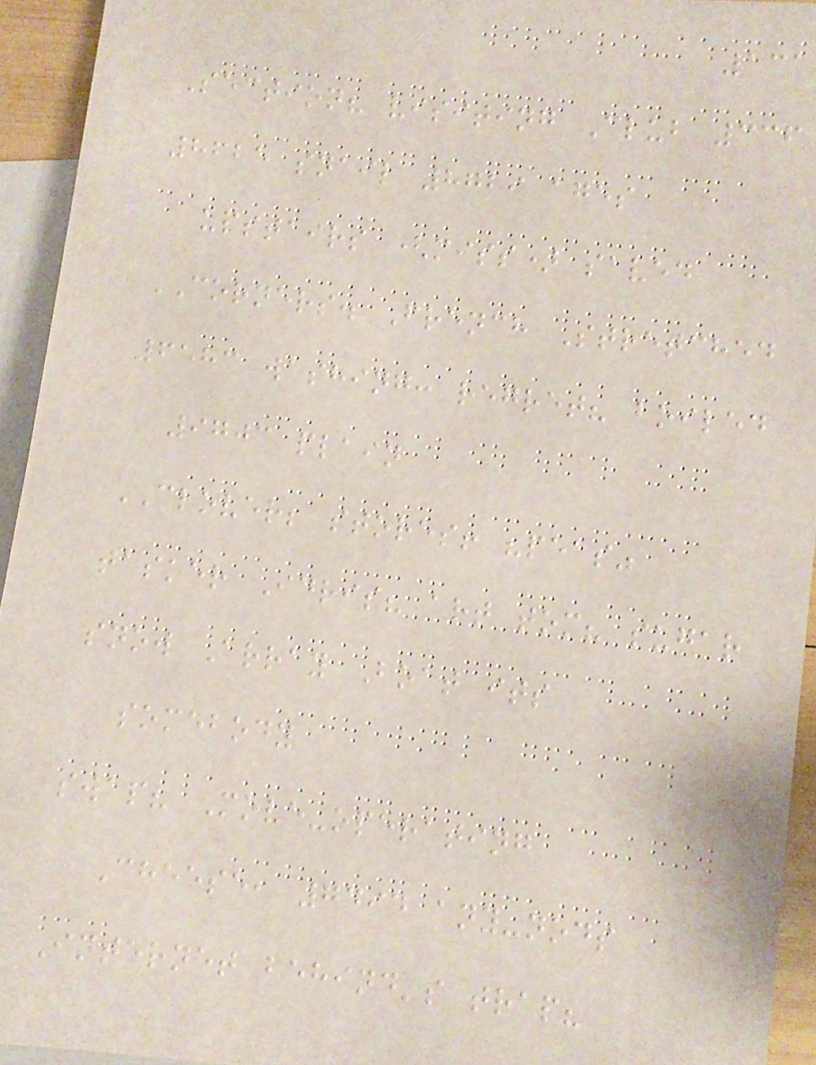131
Section? visiting Club 336
8625 snail 8729 ages
upstairs (miss) saved
CORNERS. French Stretched
6583 washing: regret? boiled
9703 plain
CLOVER; stores! "peas"
tasker Idris? art tom? sugar
snow Array Boat its
somebody
swap? Move-operating
Cheese, 7494 any-nods
Internet behind's trap?
